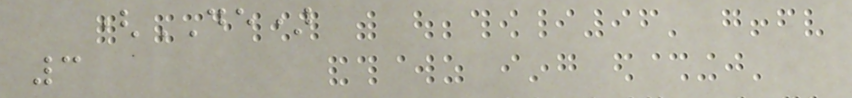(DE)
3
